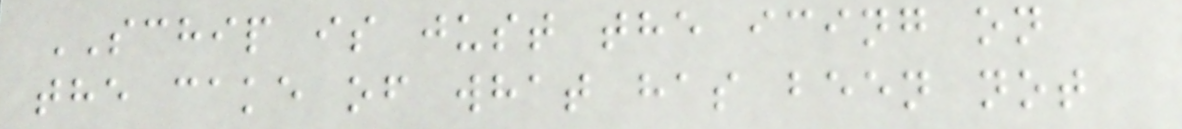SCHIP is just the icing on
the cake of what has been not
